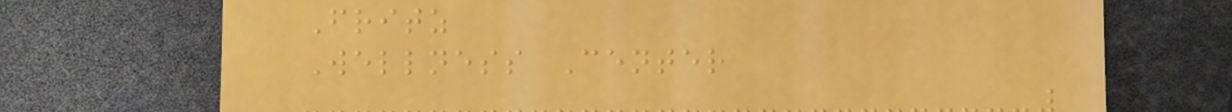Fritz
Wellness Center
